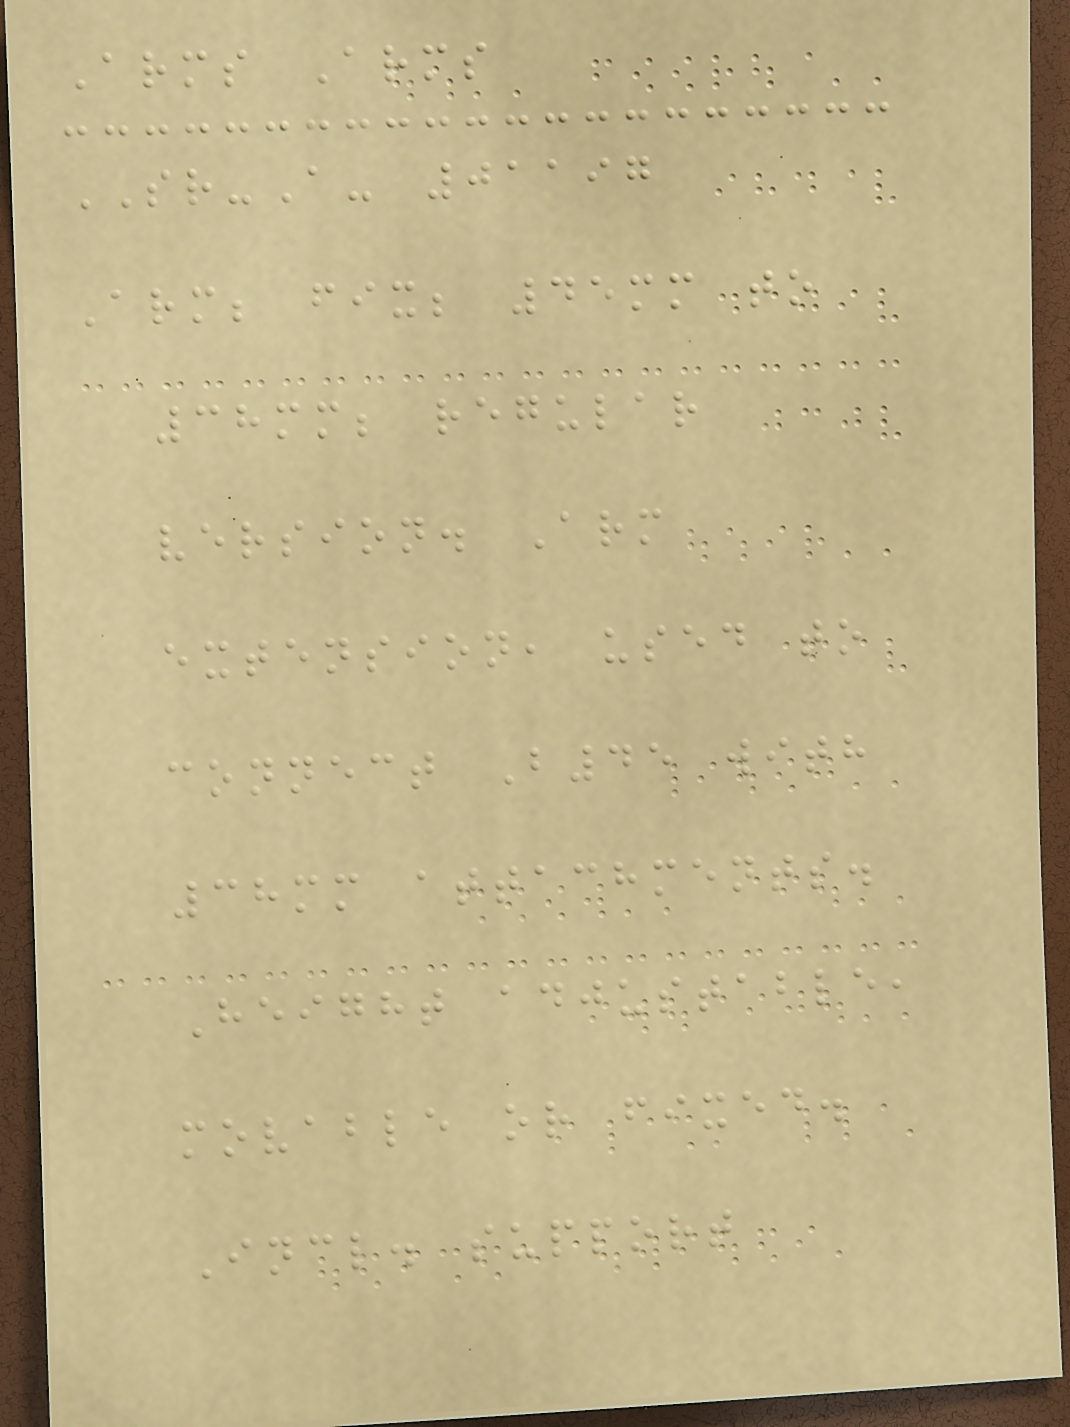Arms Arms
SR-A- 01197
Arm; fix; 45mm to
38mm; regular
version. Arm
extension, used to
connect B45 with
38mm attachments.
Height adjustable,
movable or fixed.
Incl. support
